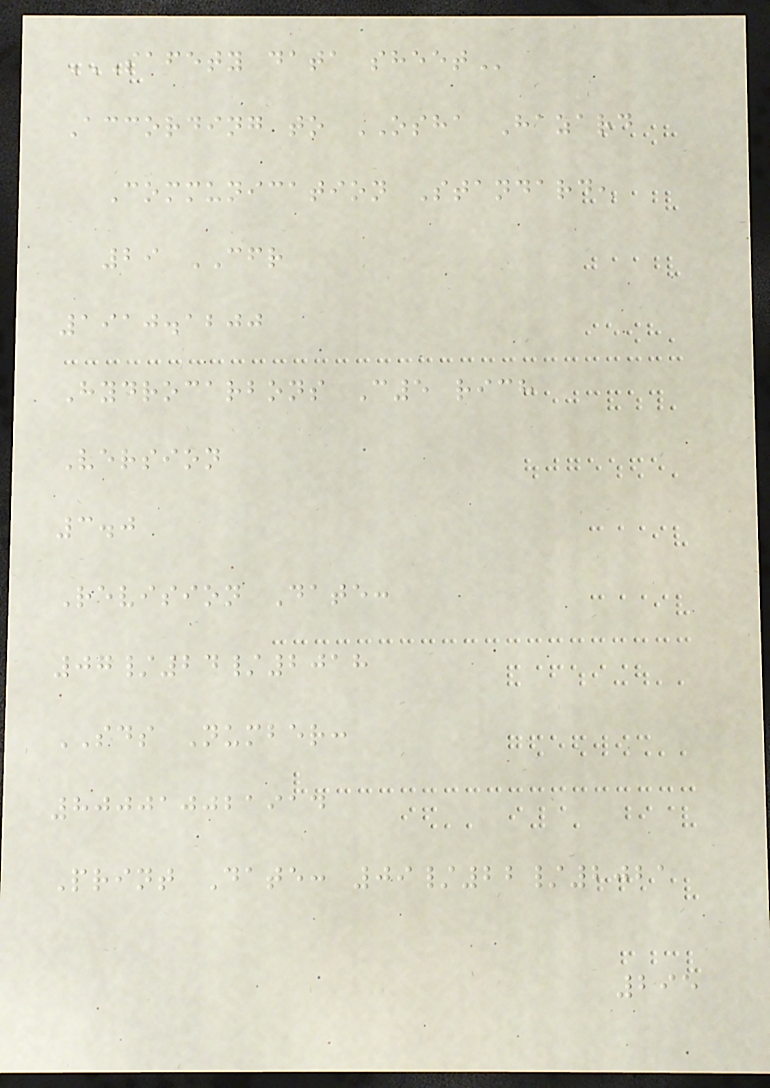SAFETY DATA SHEET
According to OSHA Hazard
Communication Standard,
29 CFR
1910.1200
Hydrocarbons C5 rich
Version
3.0
Revision Date:
07/24/2018
SDS Number:
800010021914
Print Date: 09/22/2021
295
